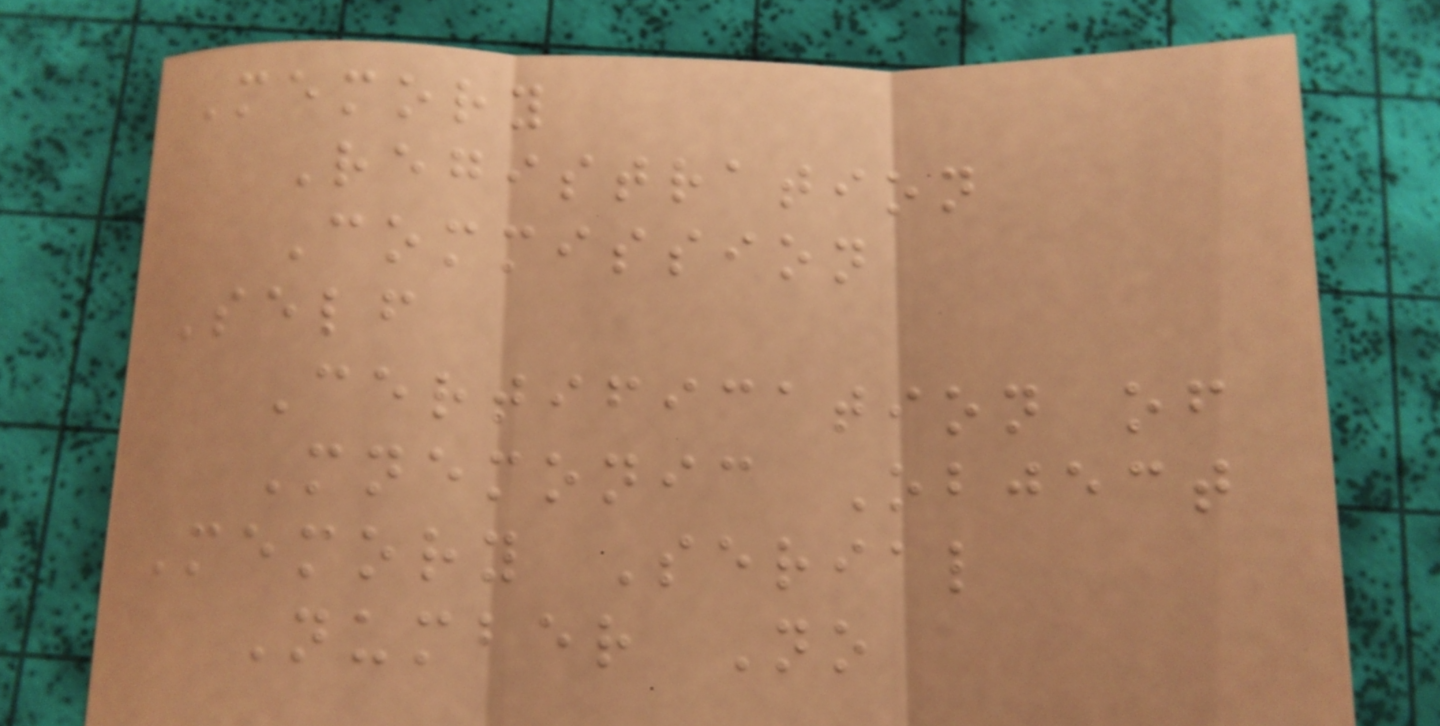Memory
Registration
Commission
Self
Certification of
Mnemonic Object
Memory Serial
Number No
